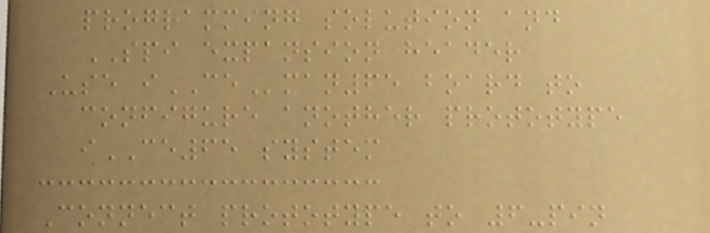programming solution and
SPI expansion header
Use iCEman65 board to
configure another prototype
iCE65 system
Connect prototype to 6-pin
